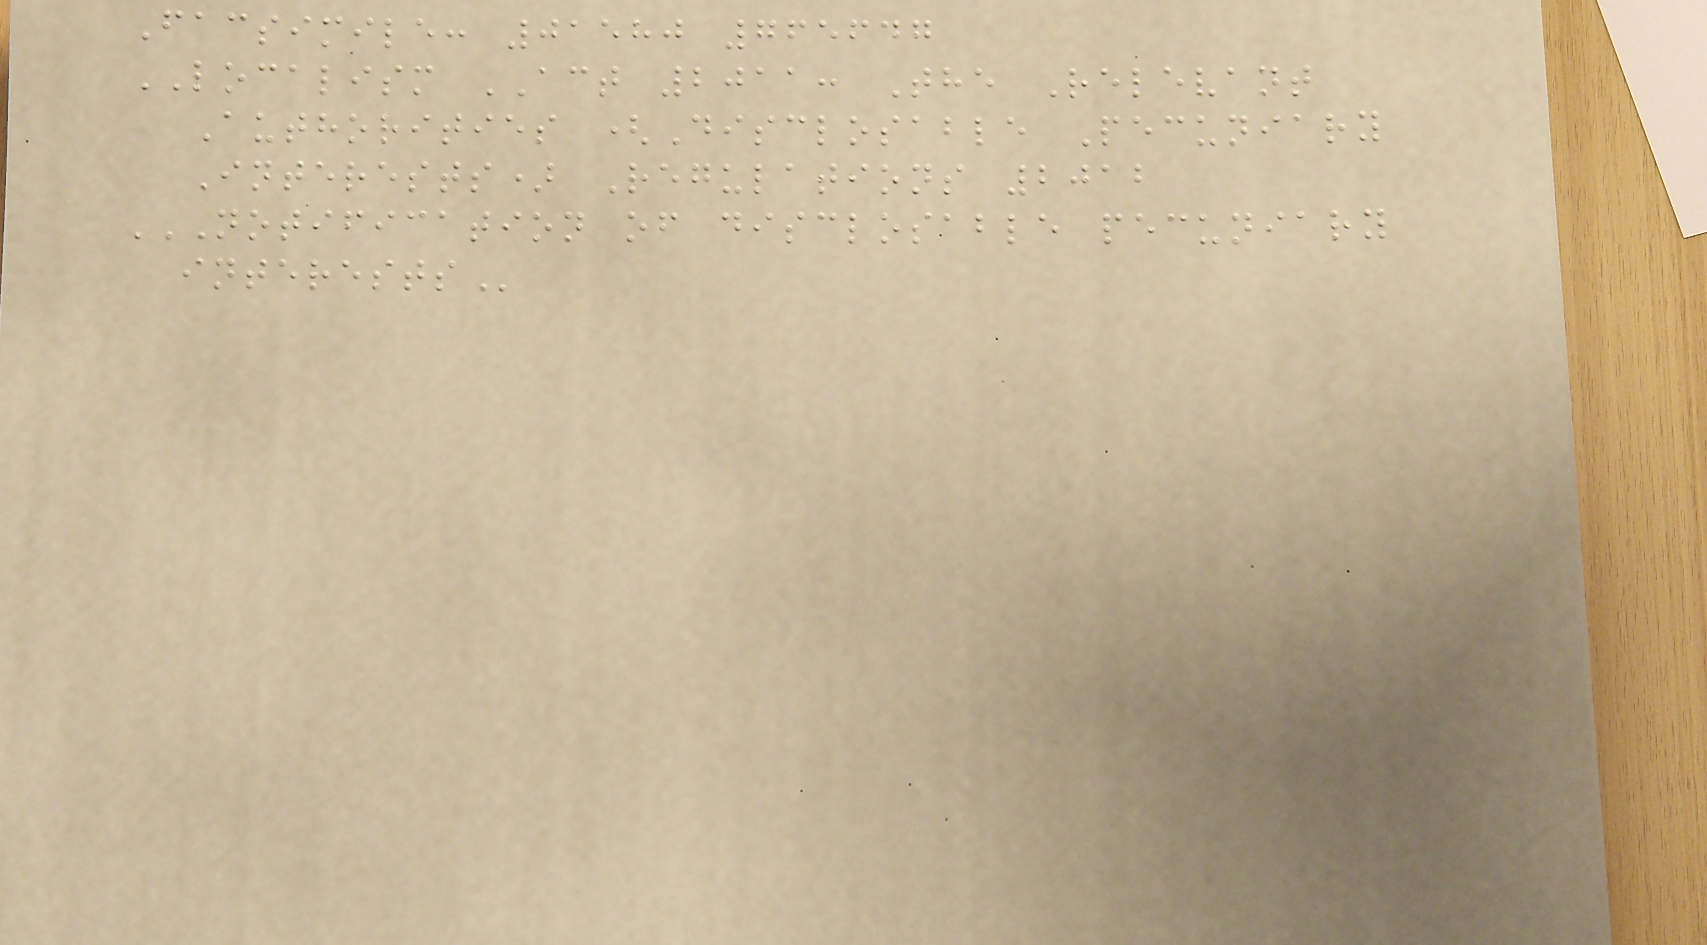Facsimile: 01580 765647
LOCALISM ACT 2011: The Relevant
Authorities (Disclosable Pecuniary
Interests) Regulations 2012
NOTIFICATION OF DISCLOSABLE PECUNIARY
INTERESTS
